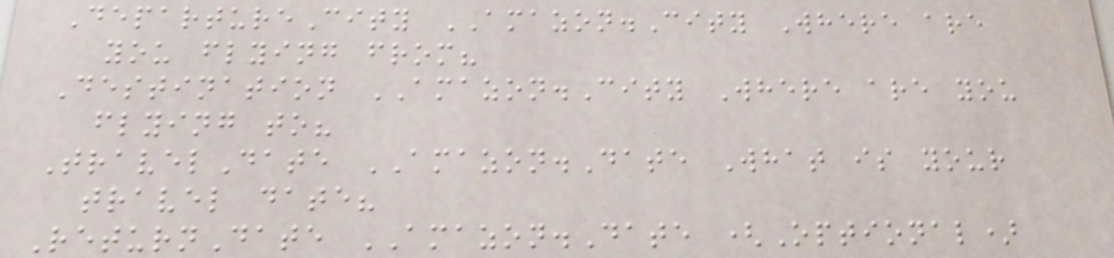DepartureCity AMAZON.City Where are
you flying from?
Destination AMAZON.City Where are you
flying to?
TravelDate AMAZON.Date What is your
travel date?
ReturnDate AMAZON.Date (Optional)
